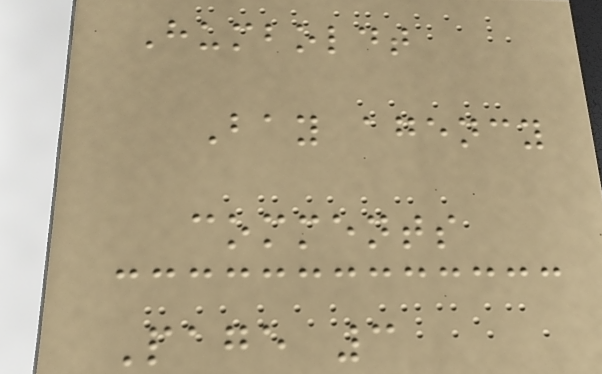Humboldt
Bay agency
comments
Page 3
